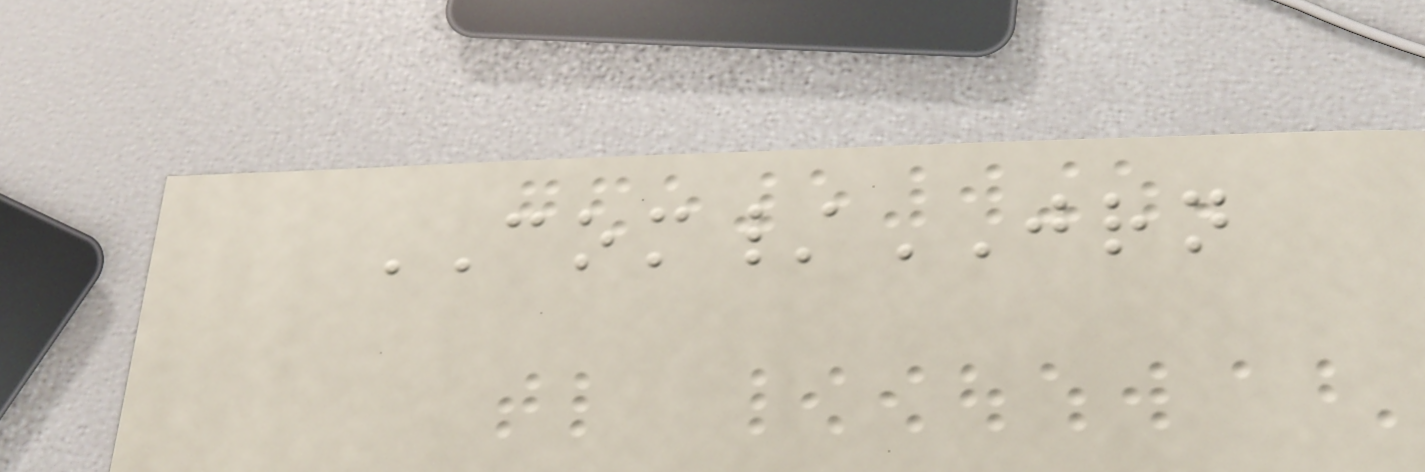COM/JRN
